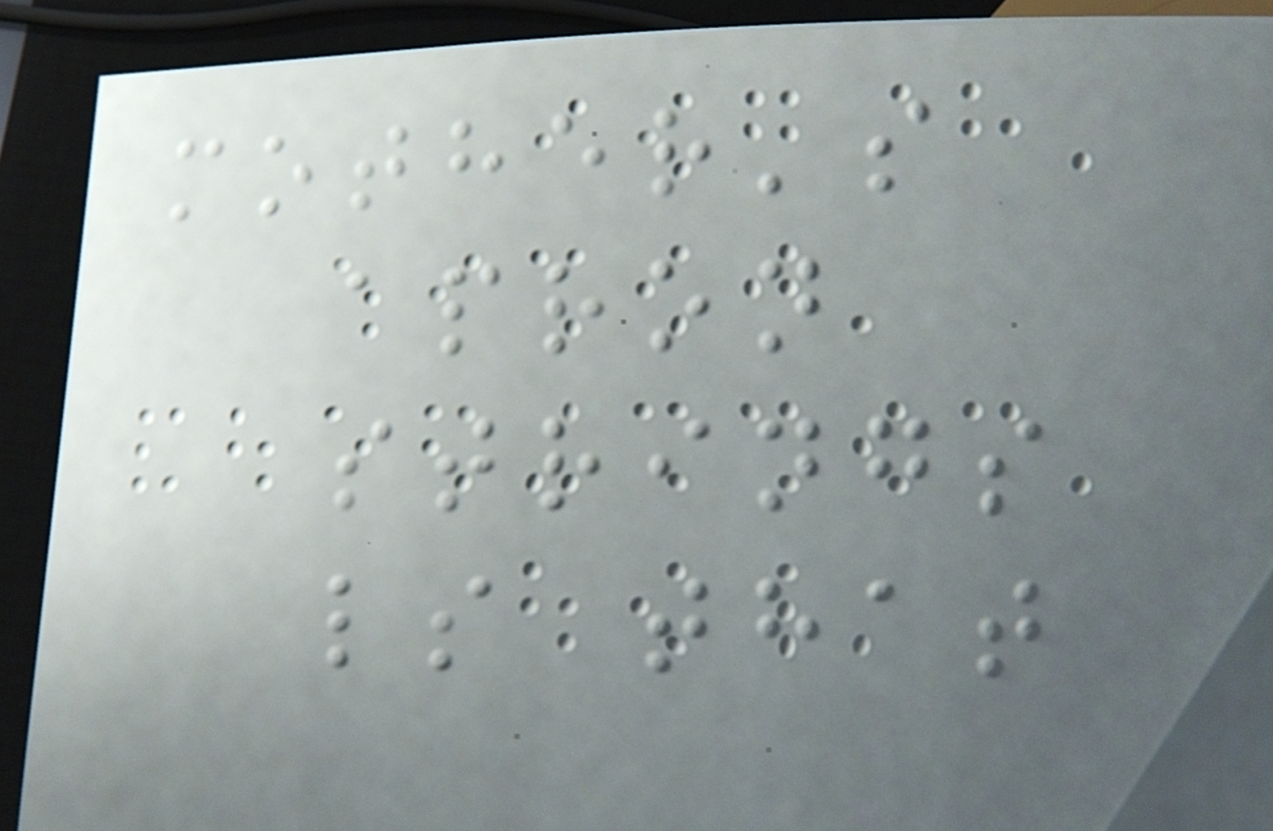mother's
apron
strings
ls that
